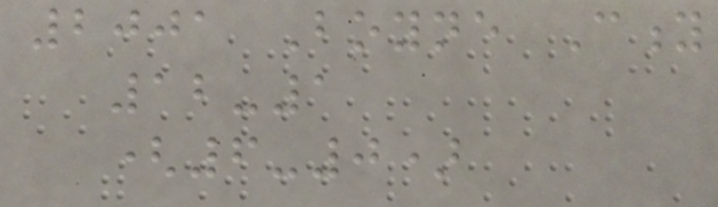2001 Boyne City
12-1
(6-0)
